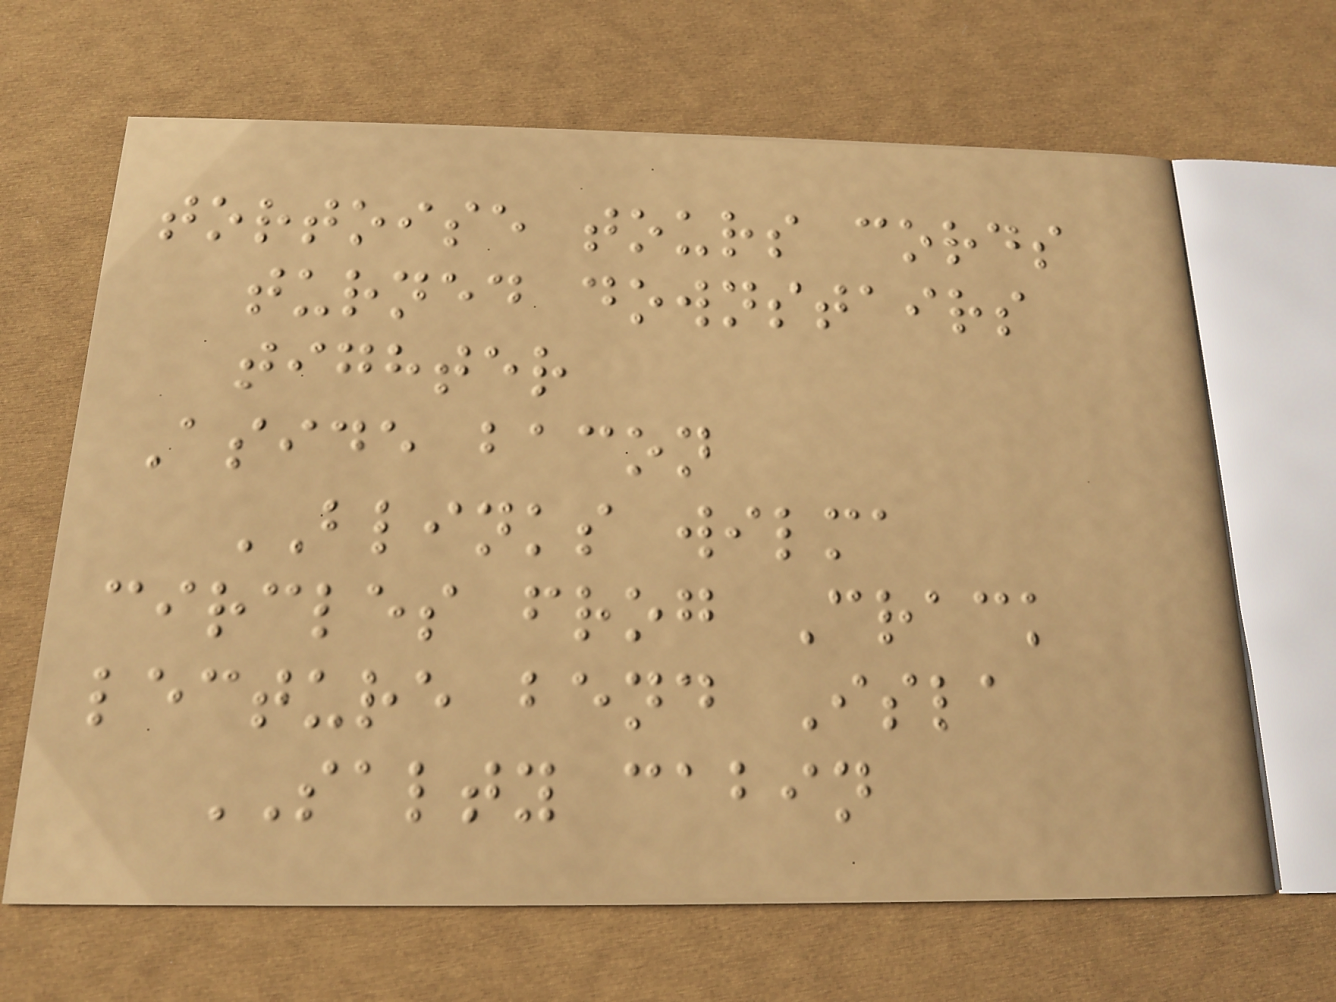tortoise tours cords
turned downstairs
tighter
Aside bacon
BLINKS wilma
circles frog Crack
lecture bend Isla
SALTY cabin
